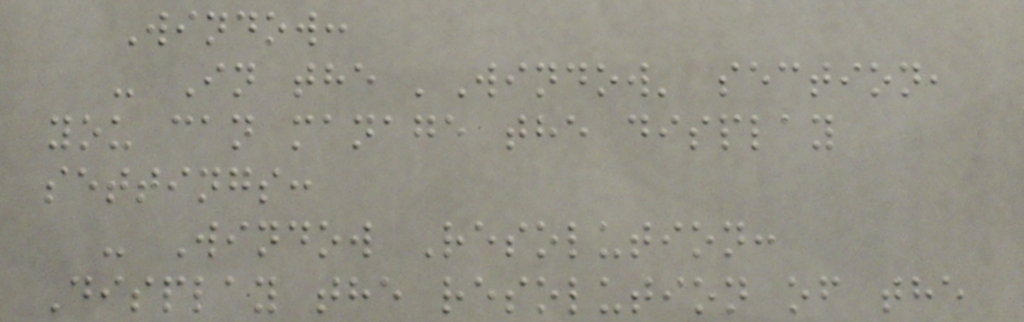Window:
- In the 'Window' section,
you can manage the display
settings:
- Window Resolution:
Display the resolution of the
